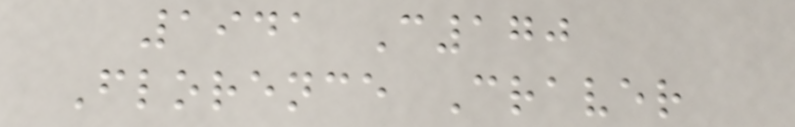1941 C170
Florence Craver
